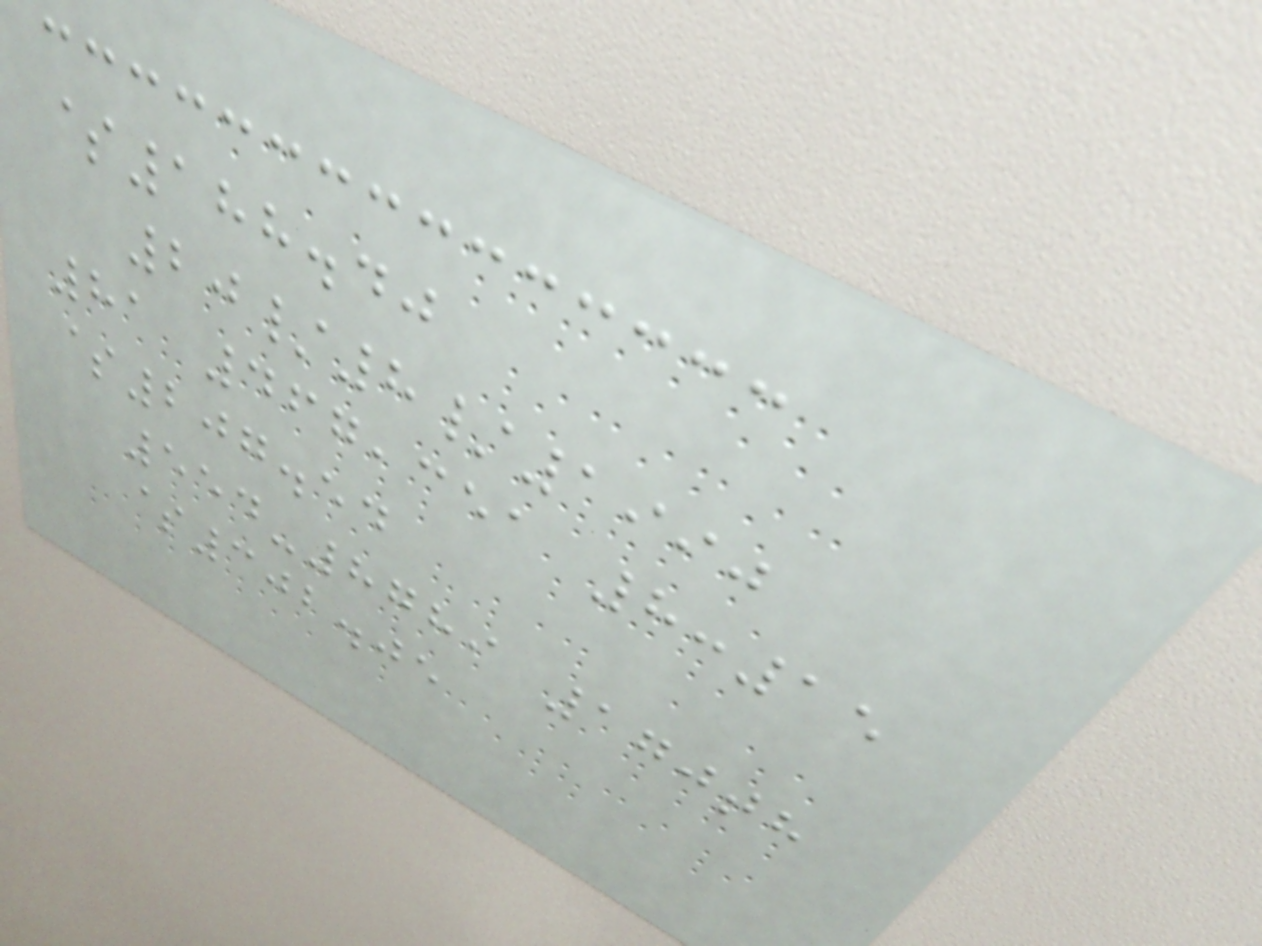$188.40
20/8/1990
81 467,351 8:15
$207.54
554-8789 170th
$302.05
